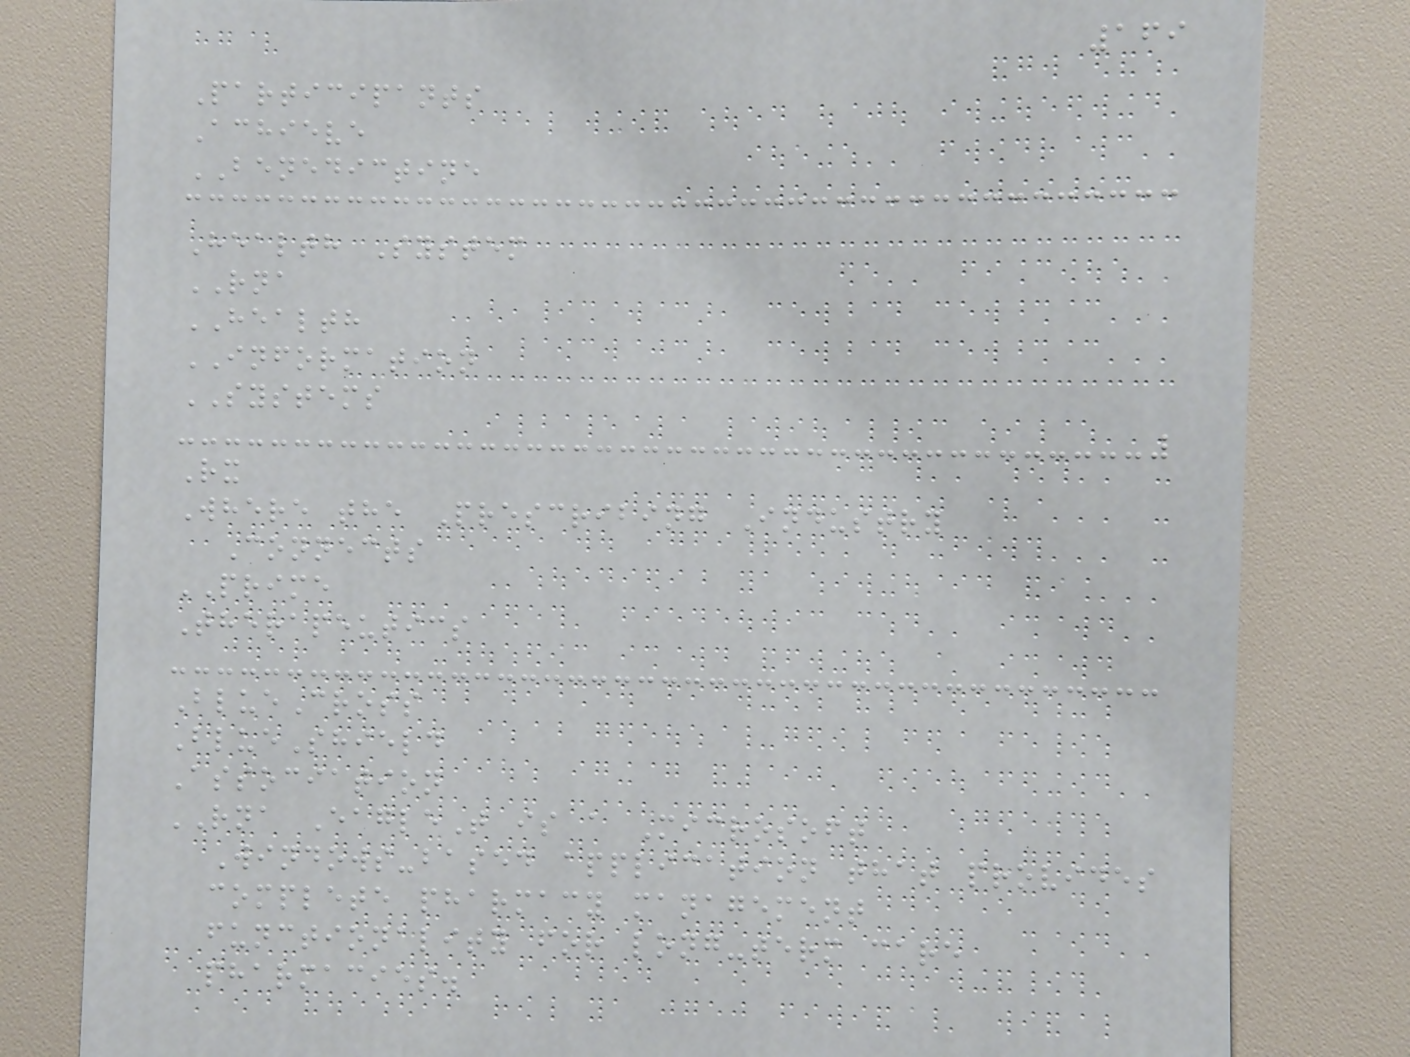169
Participants
Achieve
BENEDICTINE
Health System
RNA
HEALTH
INFORMATION
SYSTEMS
Rx
Where the Prescribing Industry
Connects
PRIME
Therapeutics
BlueCross
BlueShield
Association
RNA EagleT is a Microsoft
Windows-based application that provides
complete pharmacy management
functionality for long-term care
pharmacies.
